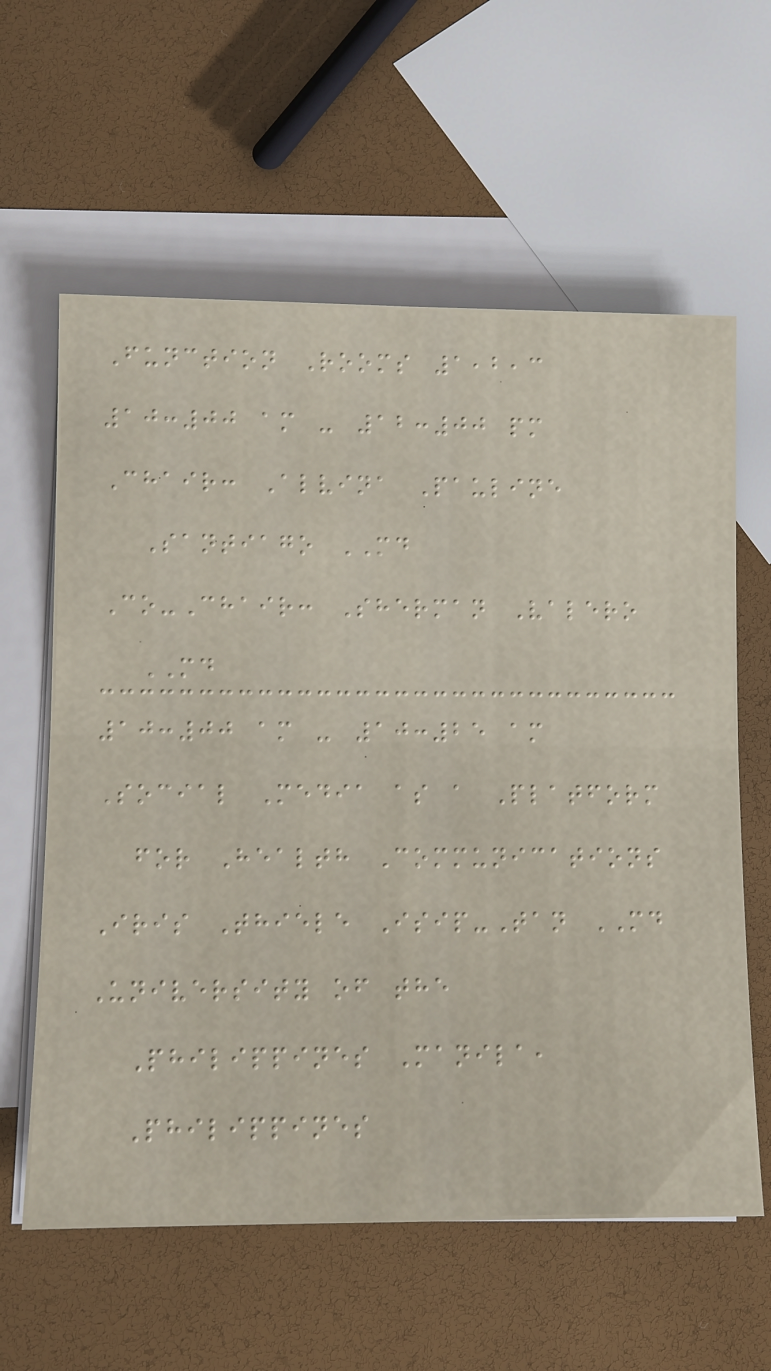Function Rooms 1,2,3
10:00 am - 12:00 pm
Chair: Alvina Pauline
Santiago MD
Co-Chair: Sherman Valero
MD
10:00 am - 10:25 am
Social Media as a Platform
for Health Communications
Iris Thiele Isip-Tan MD
University of the
Philippines Manila,
Philippines
